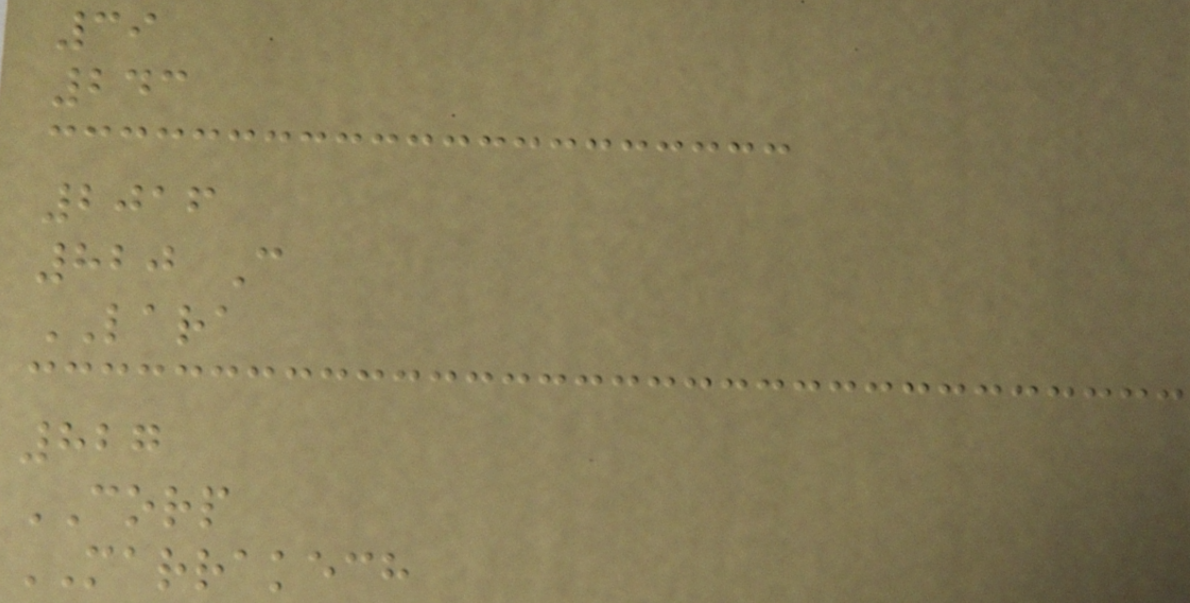39
243
2016
820 C
LARA
827
CORP
MARRAKECH
